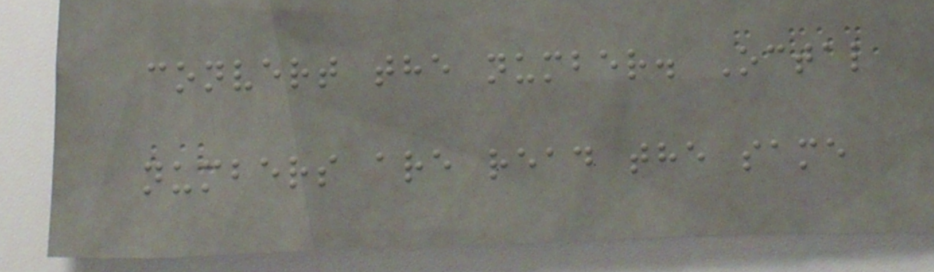convert the number. Octal
numbers are read the same
